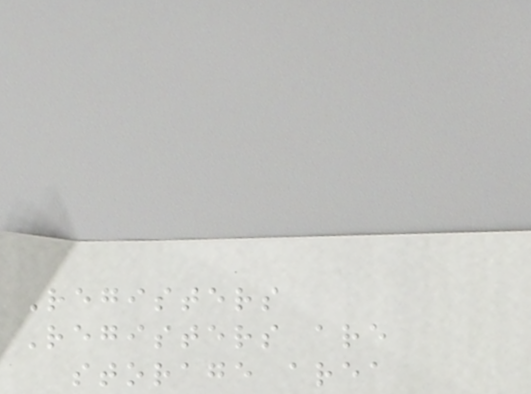Registers
Registers are
storage area
